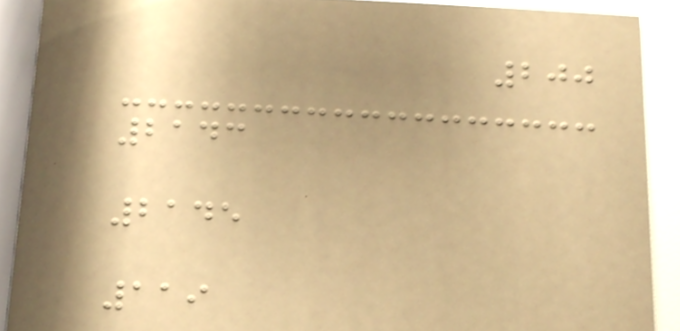200
2143
2145
119
